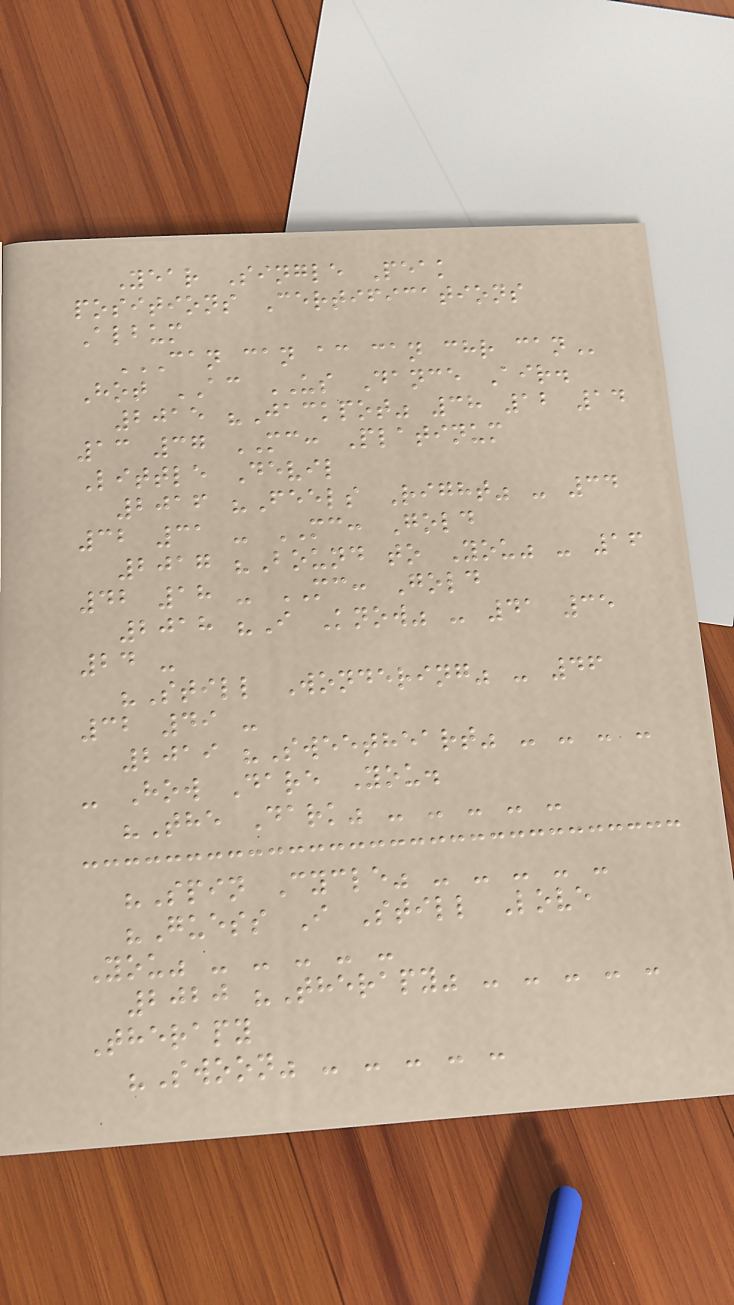Year Single Peak
positions Certifications
Album
CAN CAN AC CAN CHR CAN
Hot AC US Dance Air.
2015 "Jackpot" 38 12 14
13 37 MC: Platinum
Little Devil
2016 "Feels Right" - 34
32 31 - MC: Gold
2017 "Bound to You" - 16
42 18 - MC: Gold
2018 "I Know" - 41 35
24 -
"Still Wondering" - 46
32 49 -
2019 "Sweetheart" - - - -
- How Dare You.
"The Dark" - - - - -
"Spin Cycle" - - - - -
"Guess I Still Love
You" - - - - -
2020 "Therapy" - - - - -
Therapy
"Swoon" - - - - -
